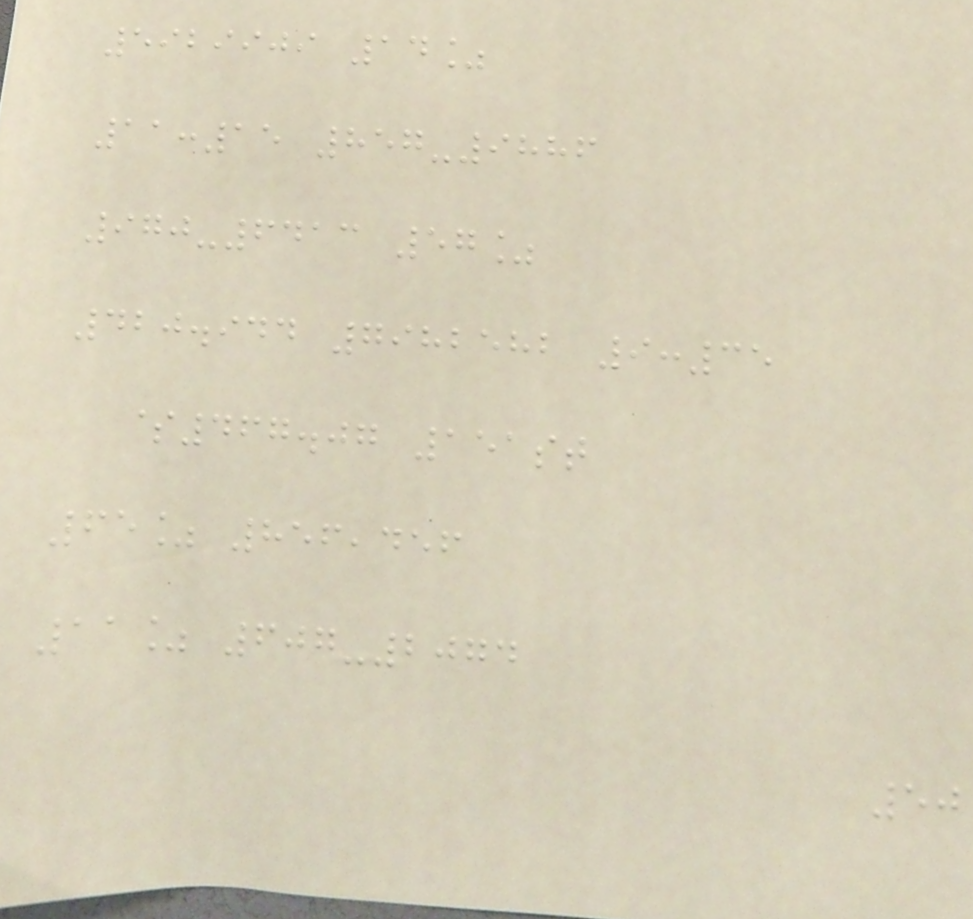5929909 14%
11:15 857-9886
970-6413 57%
420.944 7982582 9:35
$467.07 151st
65% 856,456
11% 607-2074
50
